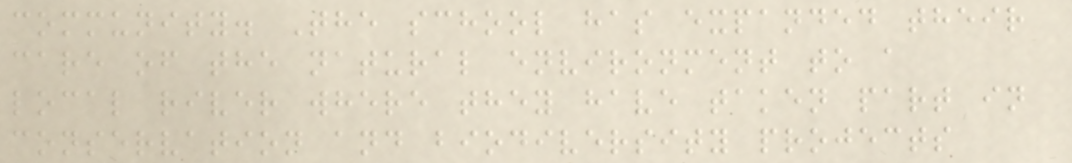community. The school has expanded their
care of the natural environment to a
local river where they have taken part in
conservation and biodiversity projects
